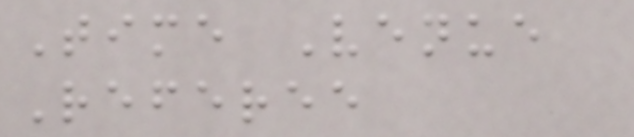Time Venue
Referee
